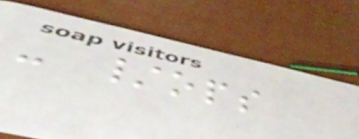- /ops
